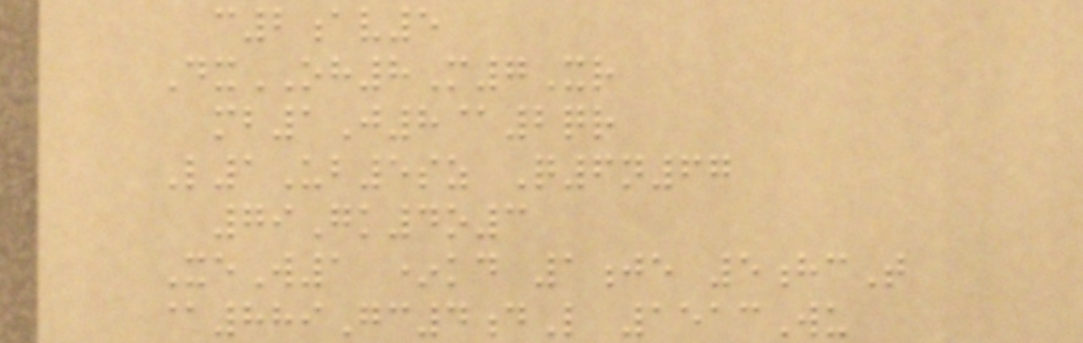c2av5
DxOH8M7Xr
mb1J8@2qr
L1Ub5sz Q6n67
79Gk4o3
XeW1 *kd 1je 5hcT
@889Gc4dL 1513Wu
